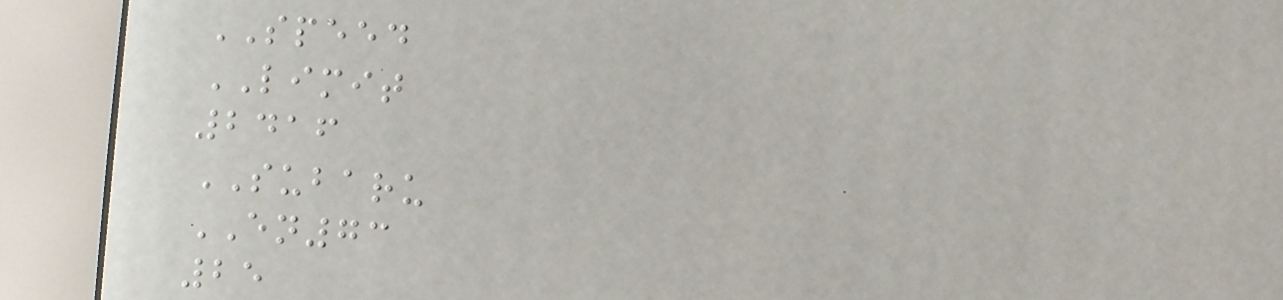SPEED
LIMIT
2416
SUBARU
EN73
25
